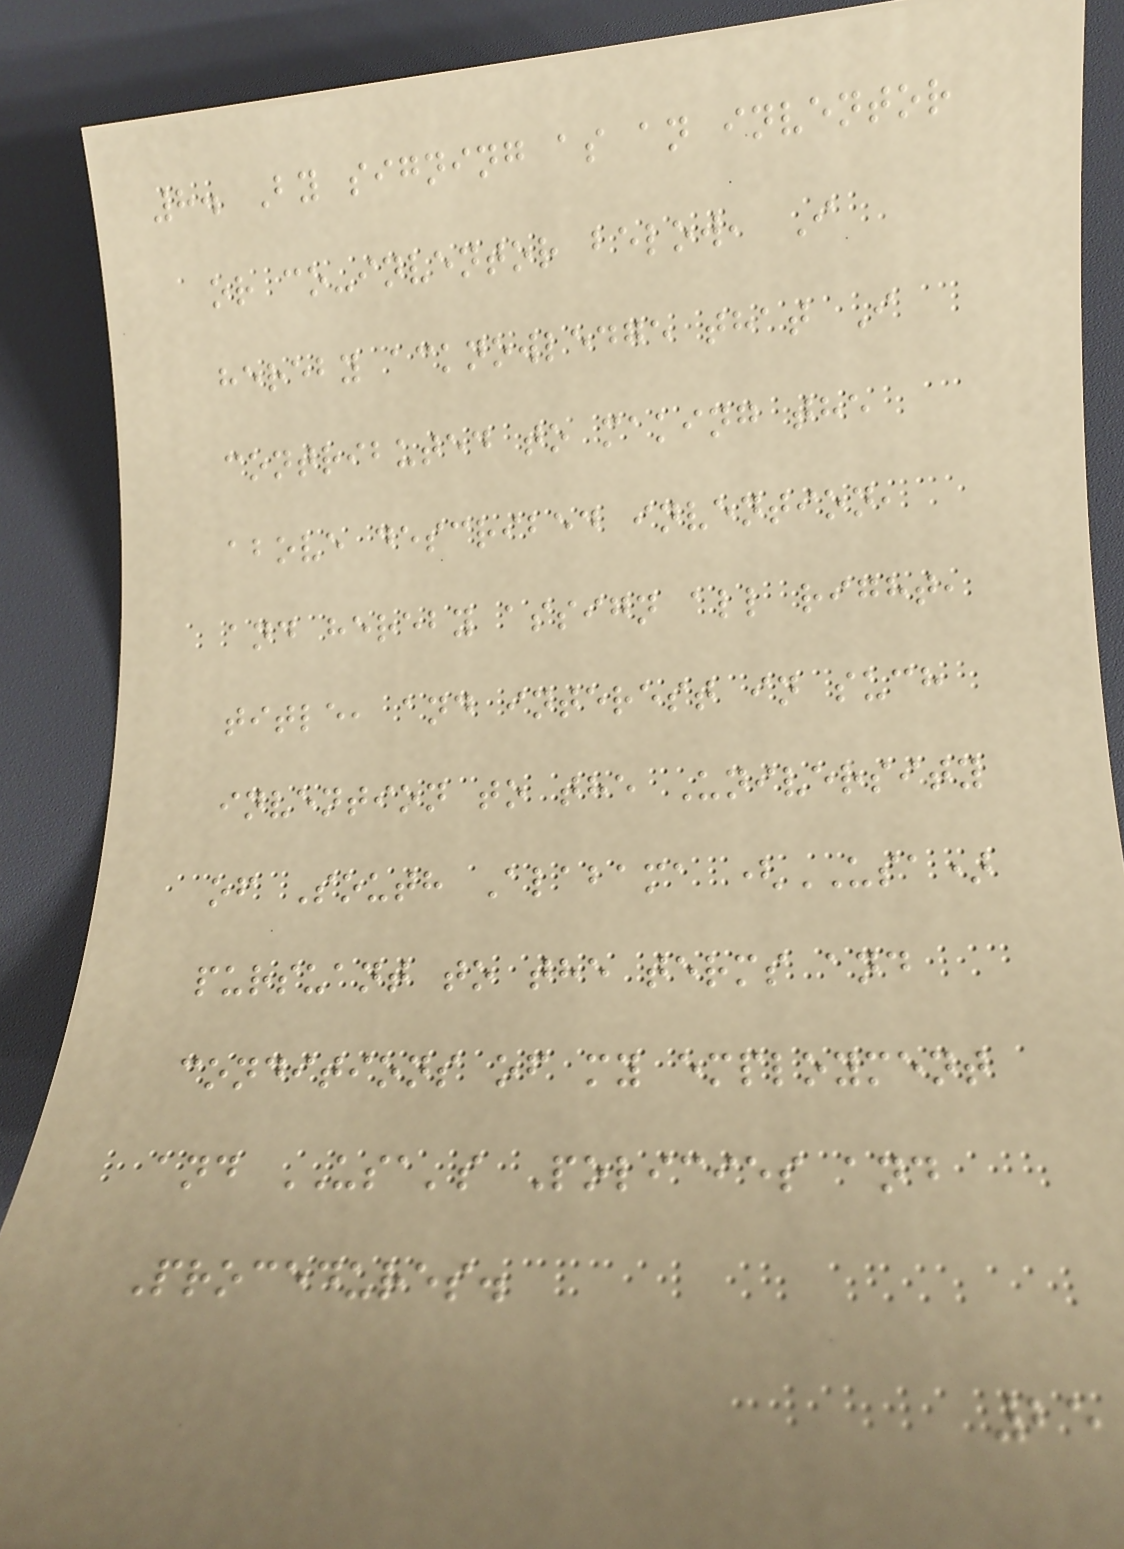8. By signing as an inventor
or co-inventor below, I
hereby acknowledge that I
contributed to making the
above described invention,
and hereby assign all right,
title, and interest in such
invention to the University
of South Alabama (USA)
pursuant to the terms and
conditions of my employment
and USA's Policies and
Procedures.
25
